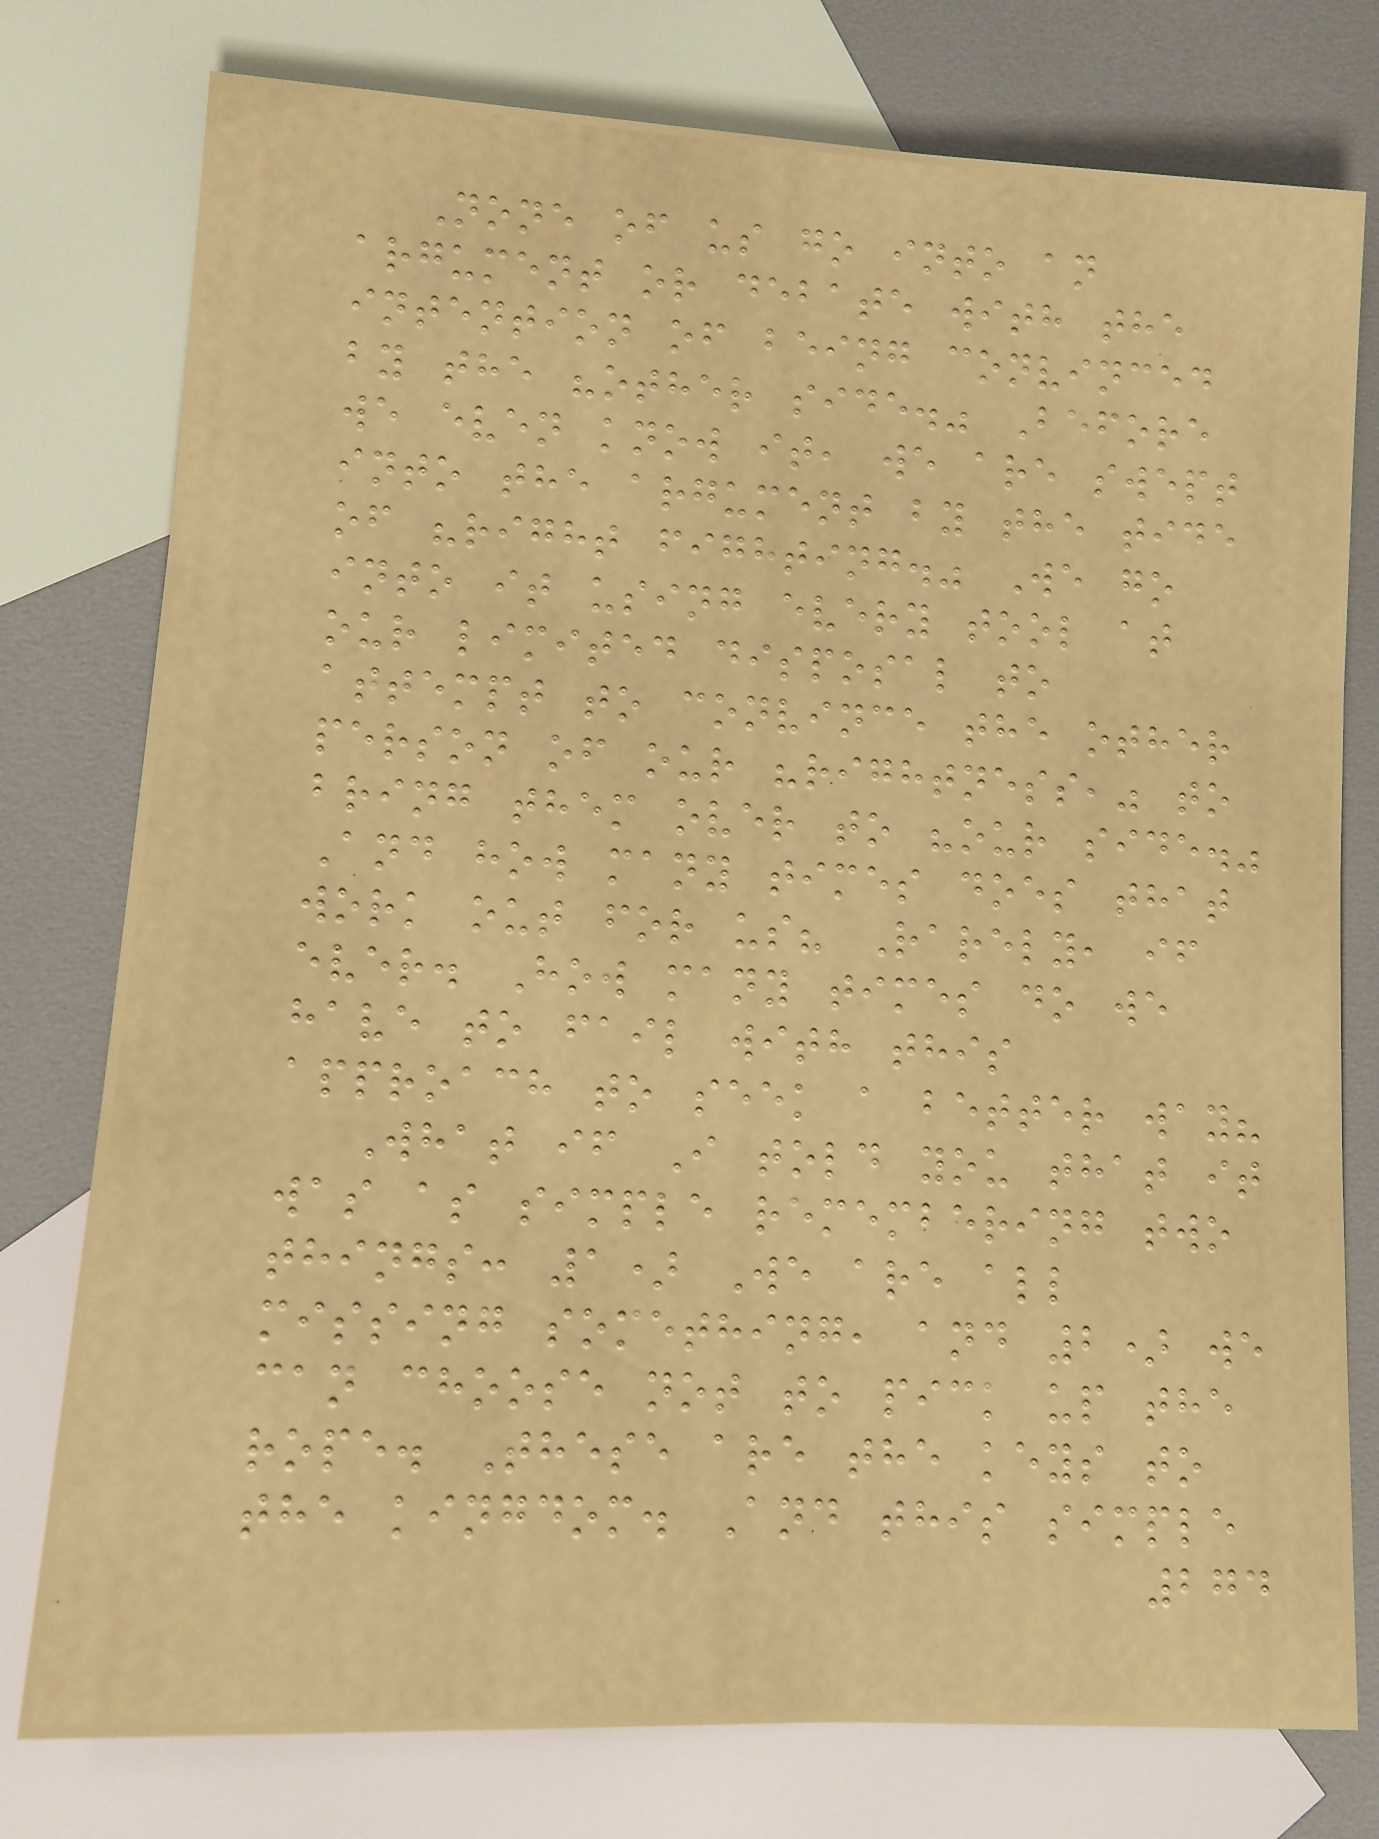None of us go into an
argument or debate with the
intention of being convinced
by the "other side." Before
we even know it, we are swept
into the argument by the tide
of "right fighting." We go
into it using every tool at
our limited disposal to
attempt to convince the other
person of our "rightness," to
bring them over to "our side."
And how many times does that
work out for us? Rarely, if
ever. How many times do we
have to fail with this
approach to seek a better way?
What if I told you that it
was as simple remembering two
things: 1) We are all
missing something, and 2) we
can choose not to pick up the
rope. These are the keys to
the kingdom. And this simple
274
